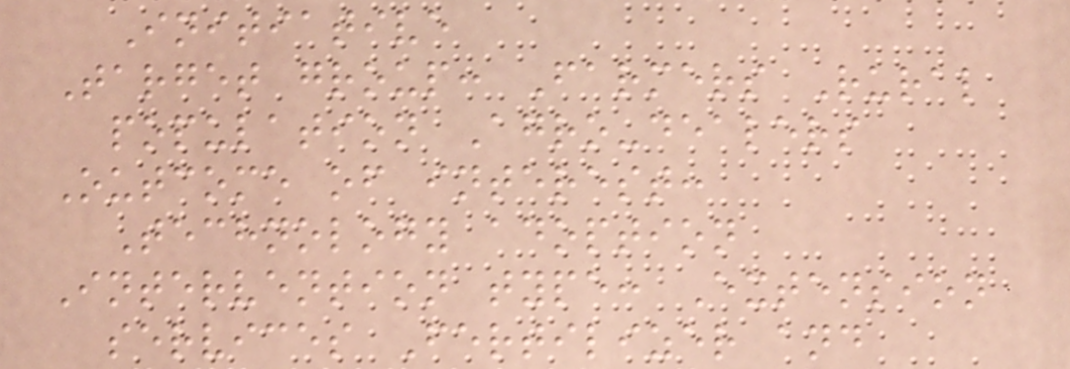Initiative
Target group: Farmers Rural
population Agro-dealers
Outcome of interest:
Technology adoption
Intervention type: Extension
services Fertilizer and
